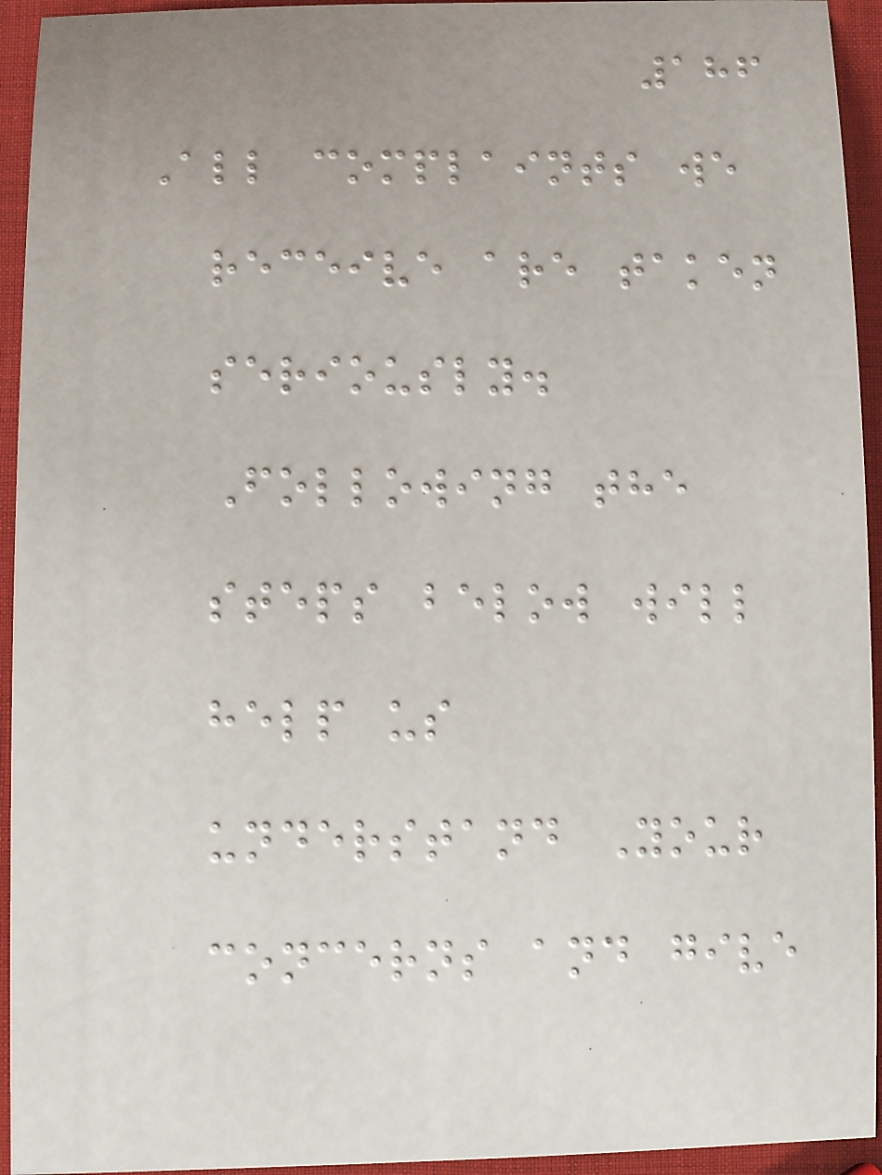186
All complaints we
receive are taken
seriously.
Following the
steps below will
help us
understand Your
concerns and give
